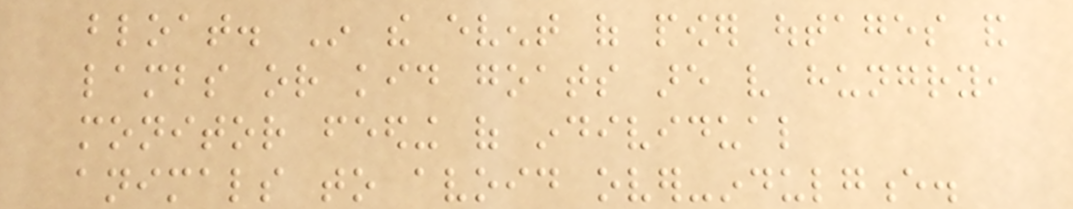bloat. In the event of power outages and
lambs or kid goats are very hungry,
monitor feeding of individual
animals to avoid over-indulgence.
